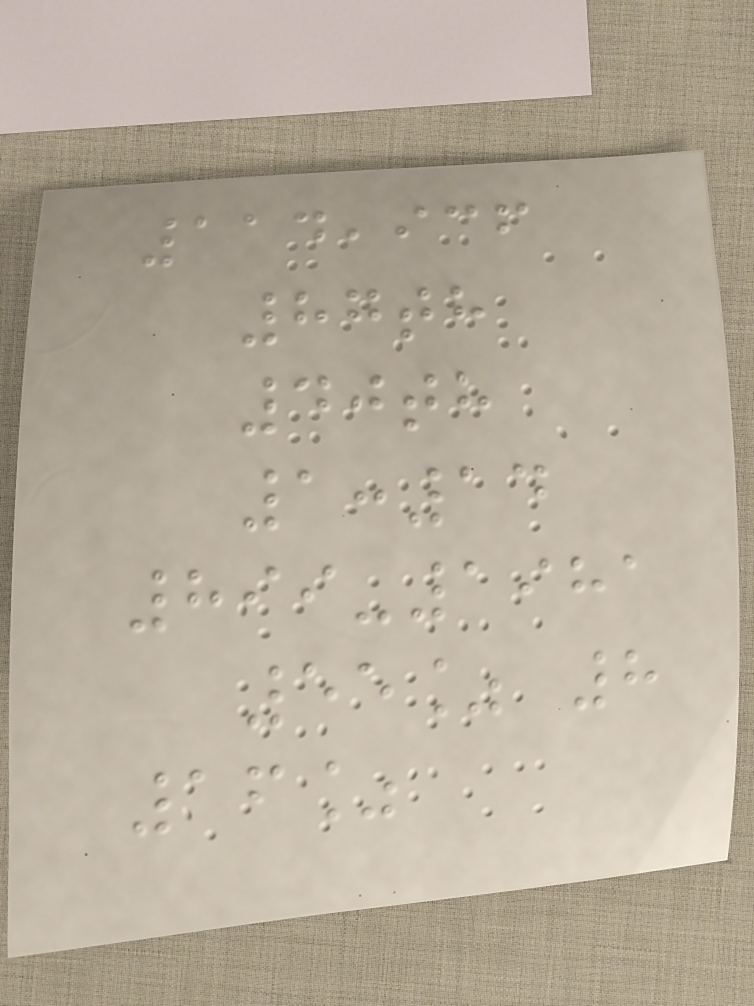114,936
87th
40th
1:14
899-1981
55% 8
16%
